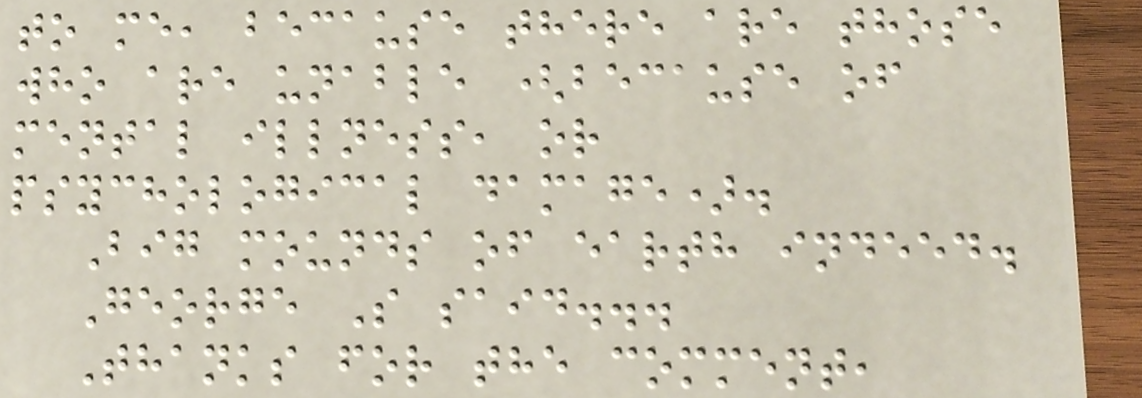to me, because there are those
who are unable (because of
mental illness, or
psychological damage).
Big mounds of earth indeed.
George S said...
Thanks for the comment,
